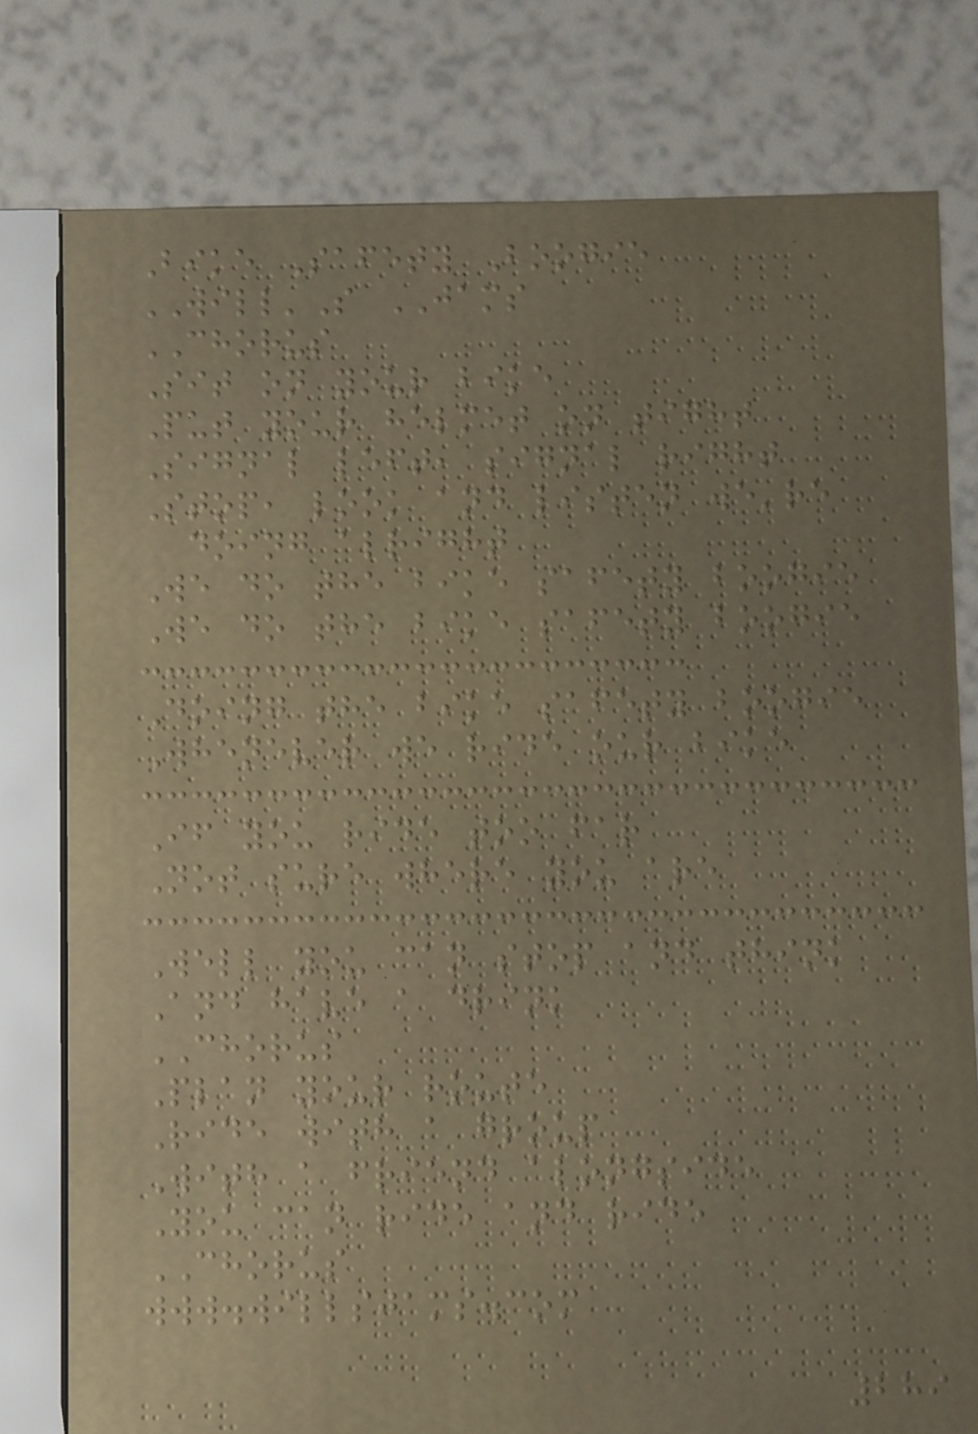Bike Safety Boogie
WILL'S JAMS
CHORUS
Sit on your bike
Put your helmet on tight
Signal left, signal right
Stop, look and listen we're
doing alright
We do the bike safety boogie
We do the bike safety boogie
Doing the bike safety boogie
Whenever we ride our bike
If you ride too far
Not sure where you are
Well you can stop and think
And have a drink
CHORUS
Plan your route
Ride with a group
With a friend alongside
You can ride and ride
CHORUS
www.willsjams.com
289
